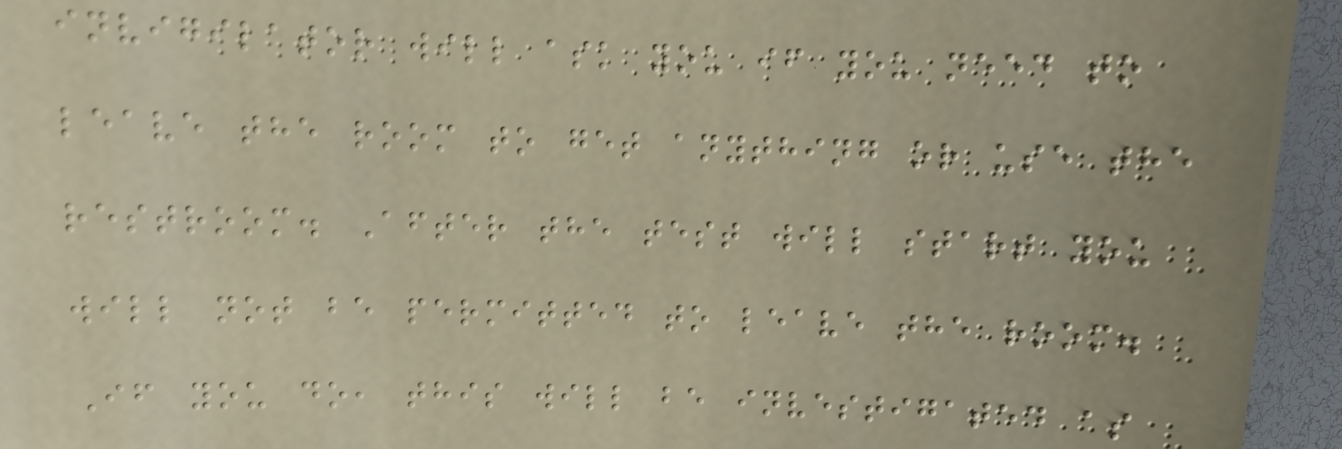invigilator will ask you if you need to
leave the room to get anything or use the
restroom. After the test will start you
will not be permitted to leave the room.
If you do, this will be investigated as
